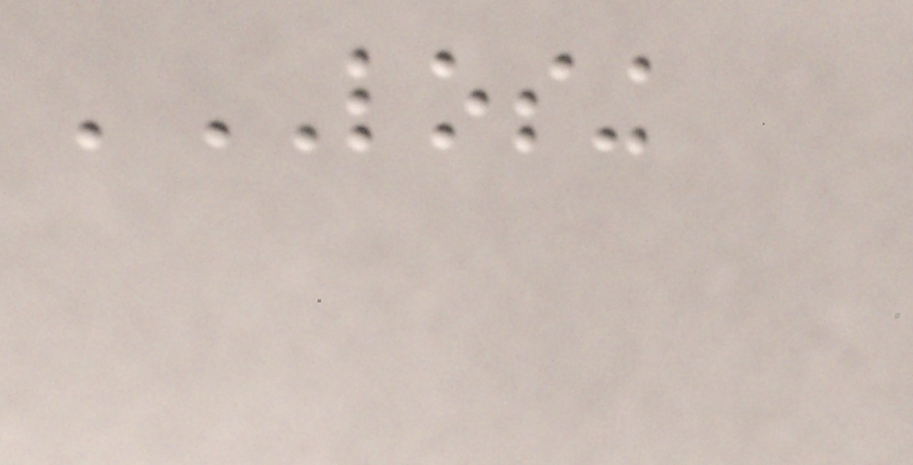'LOSING
